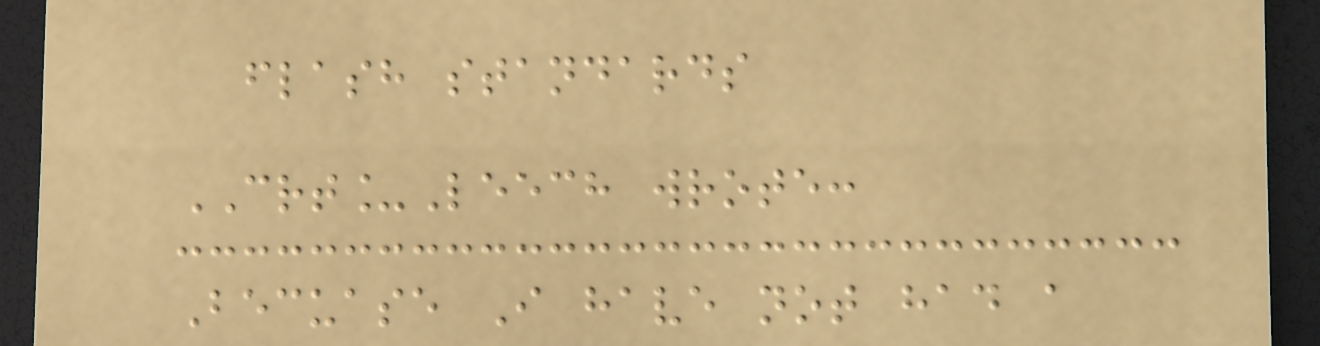flash standards
CRT_Leech wrote:
Becuase I have not had a
